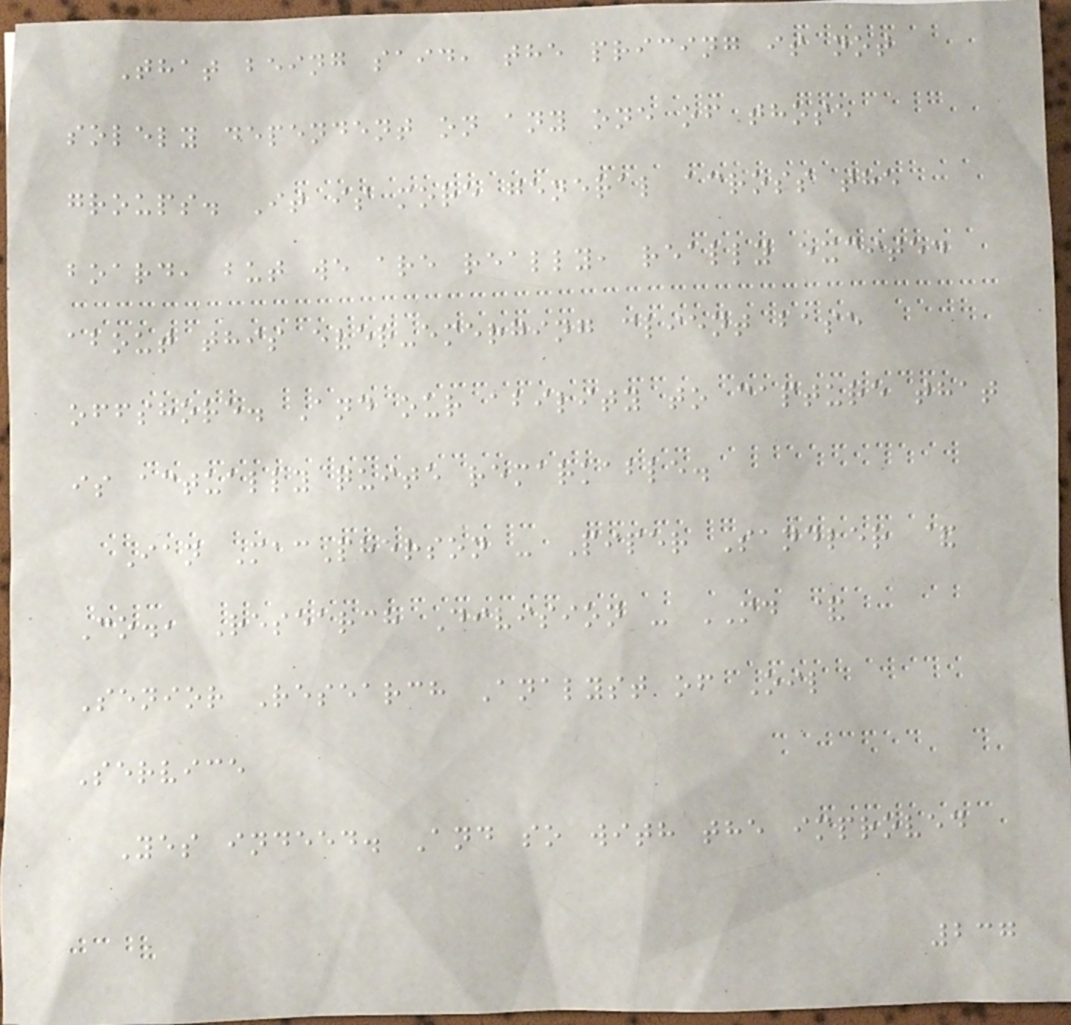That being said, the pricing is not
solely dependent on any one of those
groups. It is more general across the
board, but we are really, really excited
about this ever-emerging client base
offshore. And our ability to capture that
is actually quite remarkable.
Ian MacPherson - Piper Sandler &
Co., Research Division - MD &
Senior Research Analyst of Oil
Service
Yes indeed. And so with the improved
237
